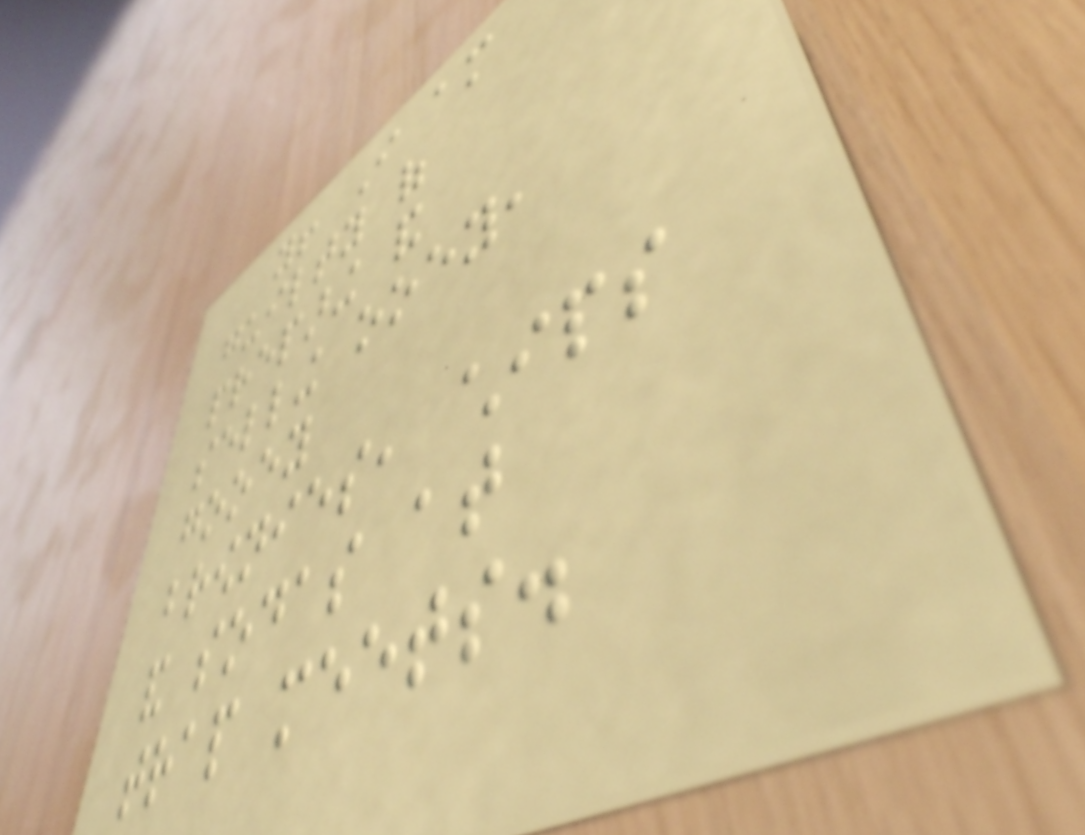you! I am
guilty of
preparing and
selling ooey,
gooey
brownies, chips
and sodas at
trap meets.
